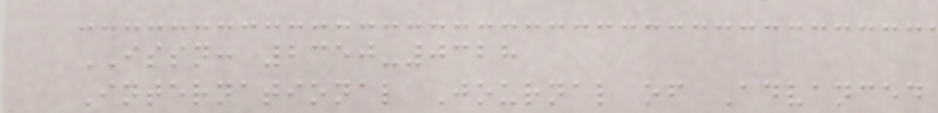ISSN: 2350-0328
International Journal of Advanced
